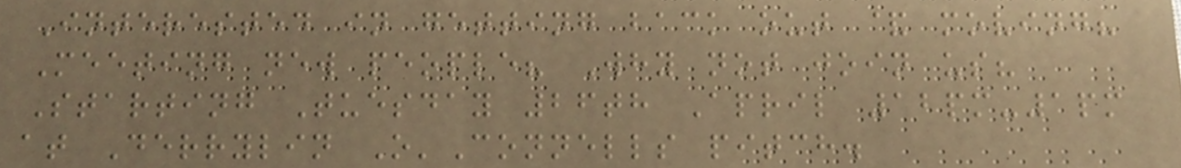Interested in getting back out & moving?
Meeting new people? Why not join us?
Starting Tuesday 26th April 12pm-1pm
at Derrylin O'Connells pitch.
